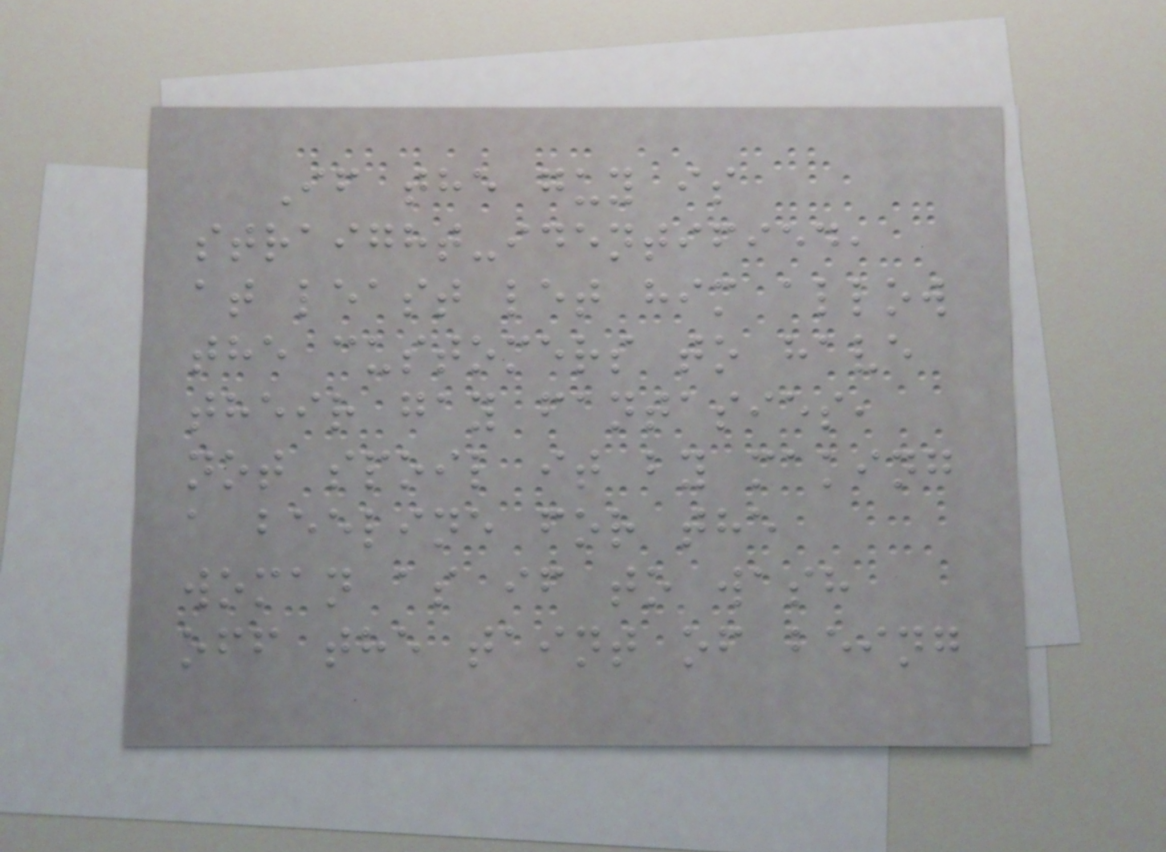If the guy is
straight-identified,
at least let him allow
the customers to have
their gay fantasies,
not spoil it by making
a beeline for the
woman as if to wash
off the taint of being
